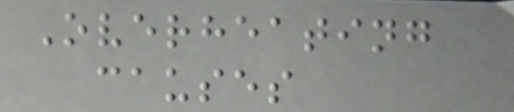Overheating
causes
